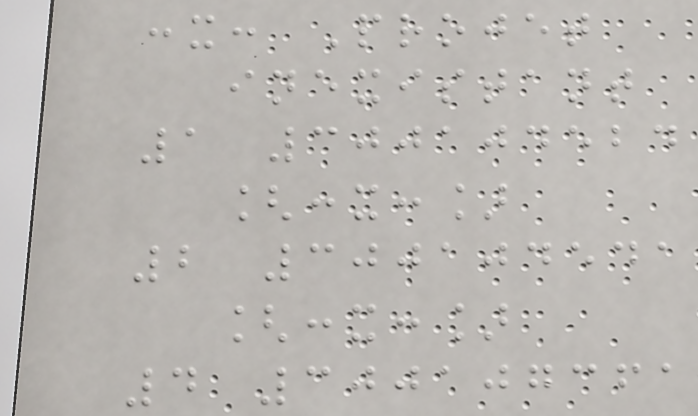:x: Projet
inexistant
1 300104524
[:x:]
2 300104541
[:x:]
4 300107361
